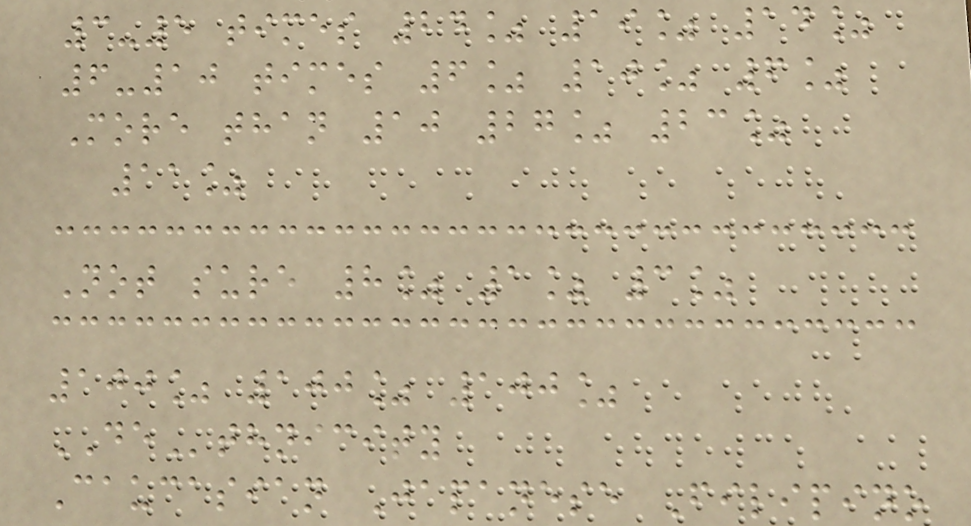3-5 times 24% 19% 14%
6-10 times 6% 10% 6%
More than 10 27% 23%
11%
Not sure 8% 1% 3%
100% 100% 100%
DEthnicity
Caucasian Japanese Filipino
